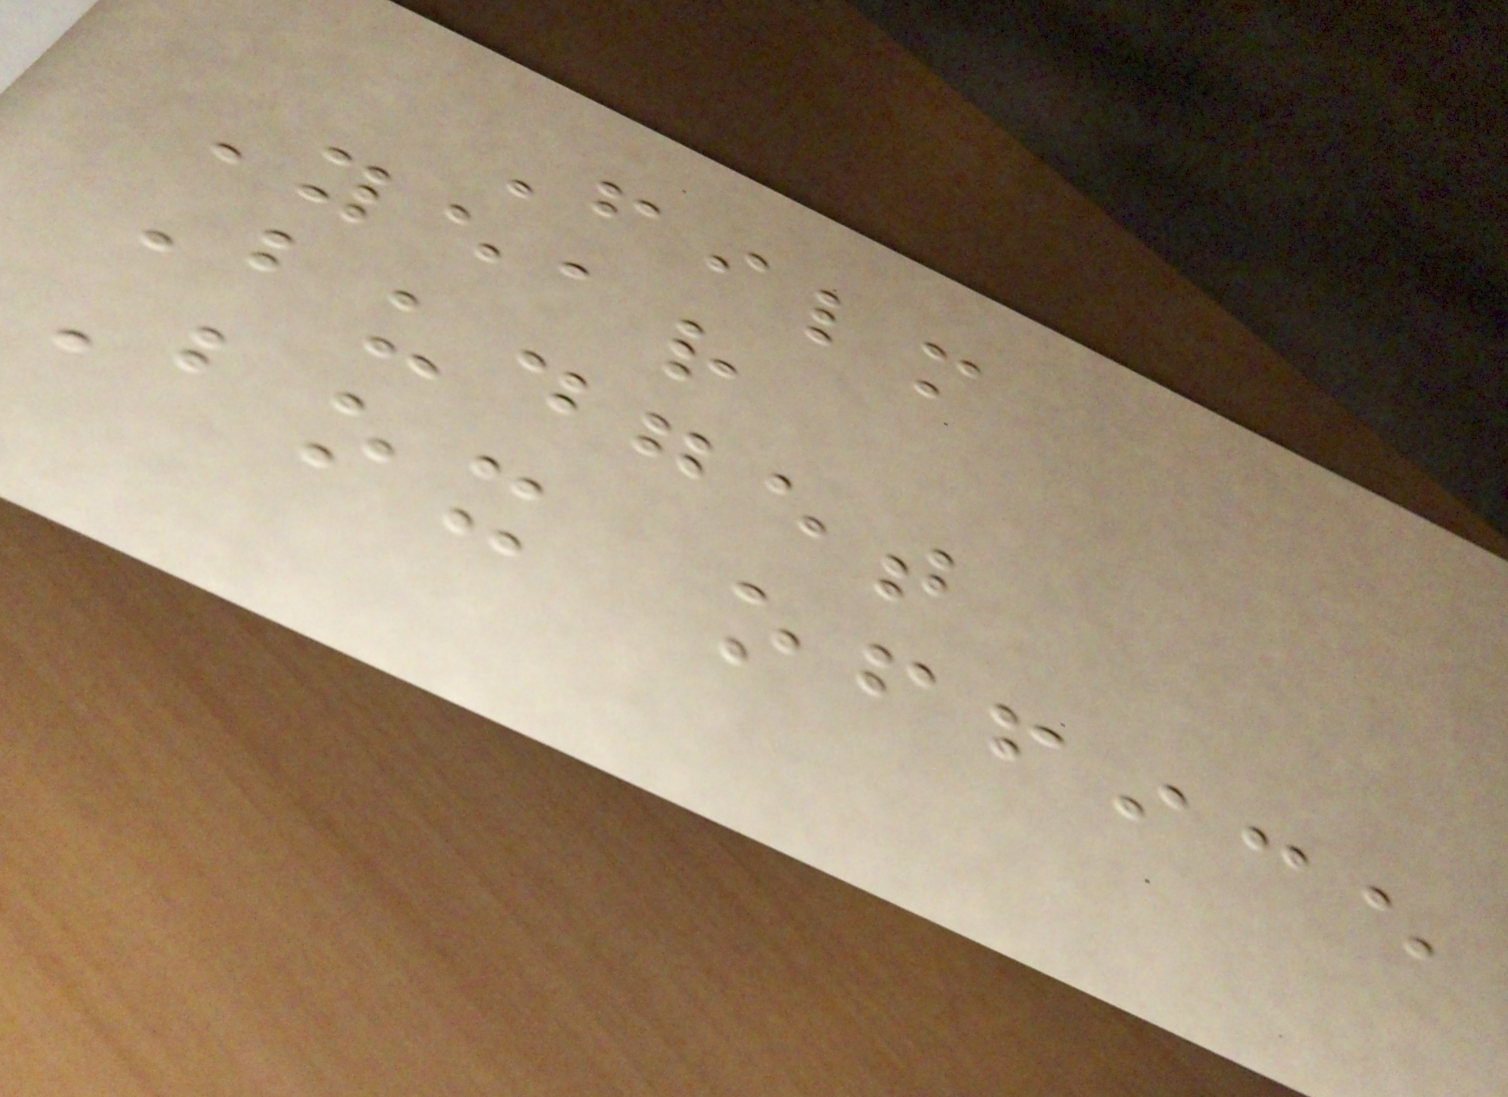Film
Year
Budget
Box office
